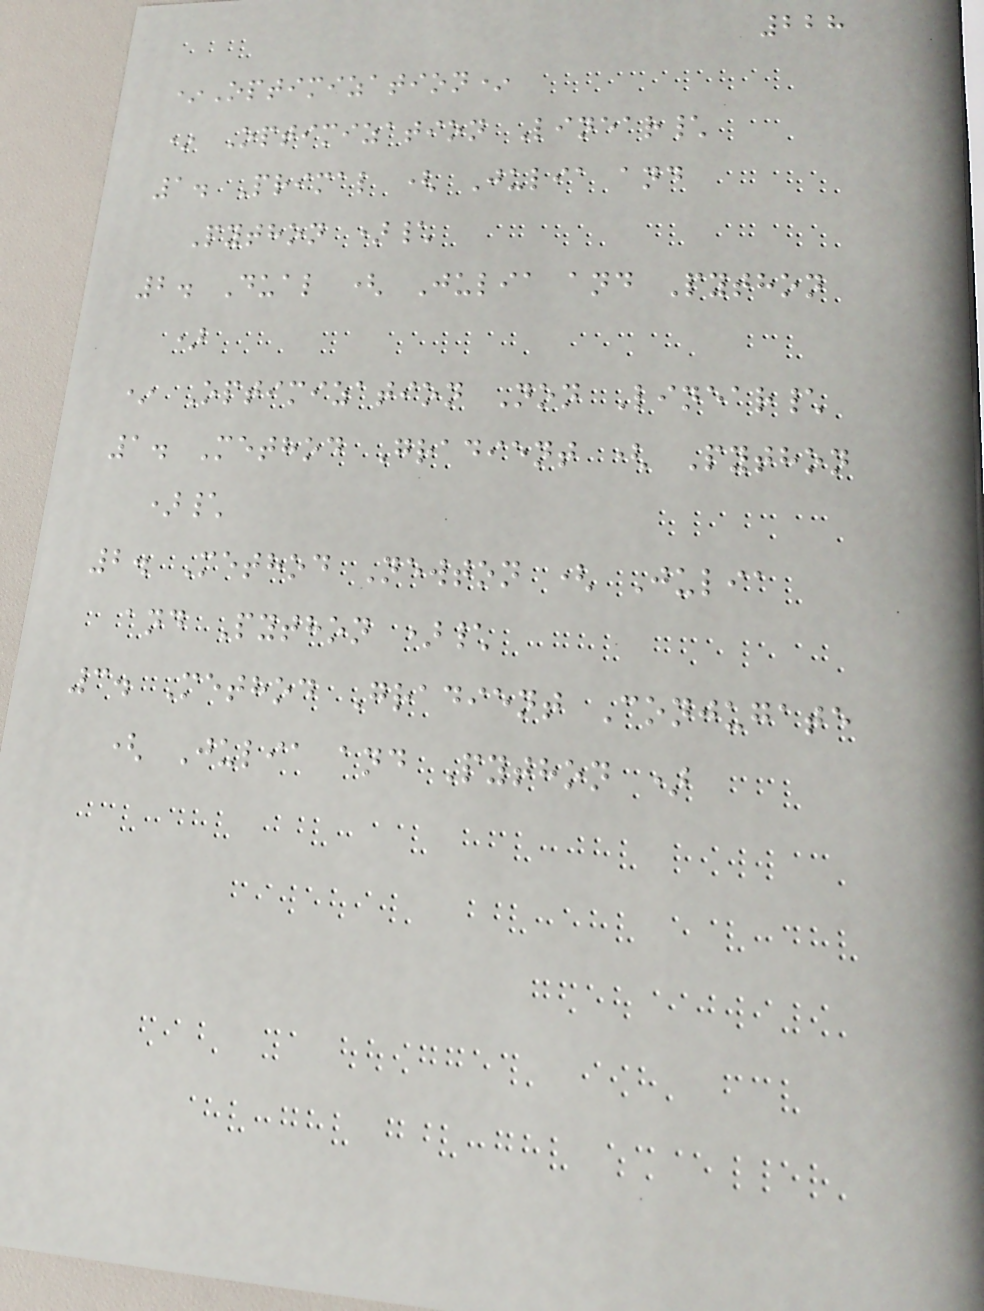228
*Optimization*
* Optimization Linear\
1. Primal ( Julia and
Python )\
2. Dual ( Julia and Python
)
* Optimization Non Linear\
1. Method Gradient ( Python
)\
2. Method Newton ( Julia
and Python )\
3. Method Gradient Conjugate
( Julia and Python )
